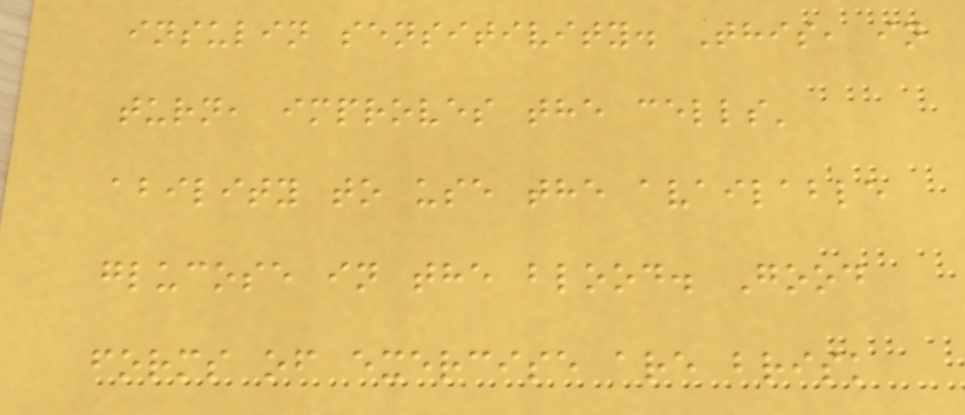insulin sensitivity. This, in
turn, improves the cells'
ability to use the available
glucose in the blood. Good
forms of exercise are brisk
